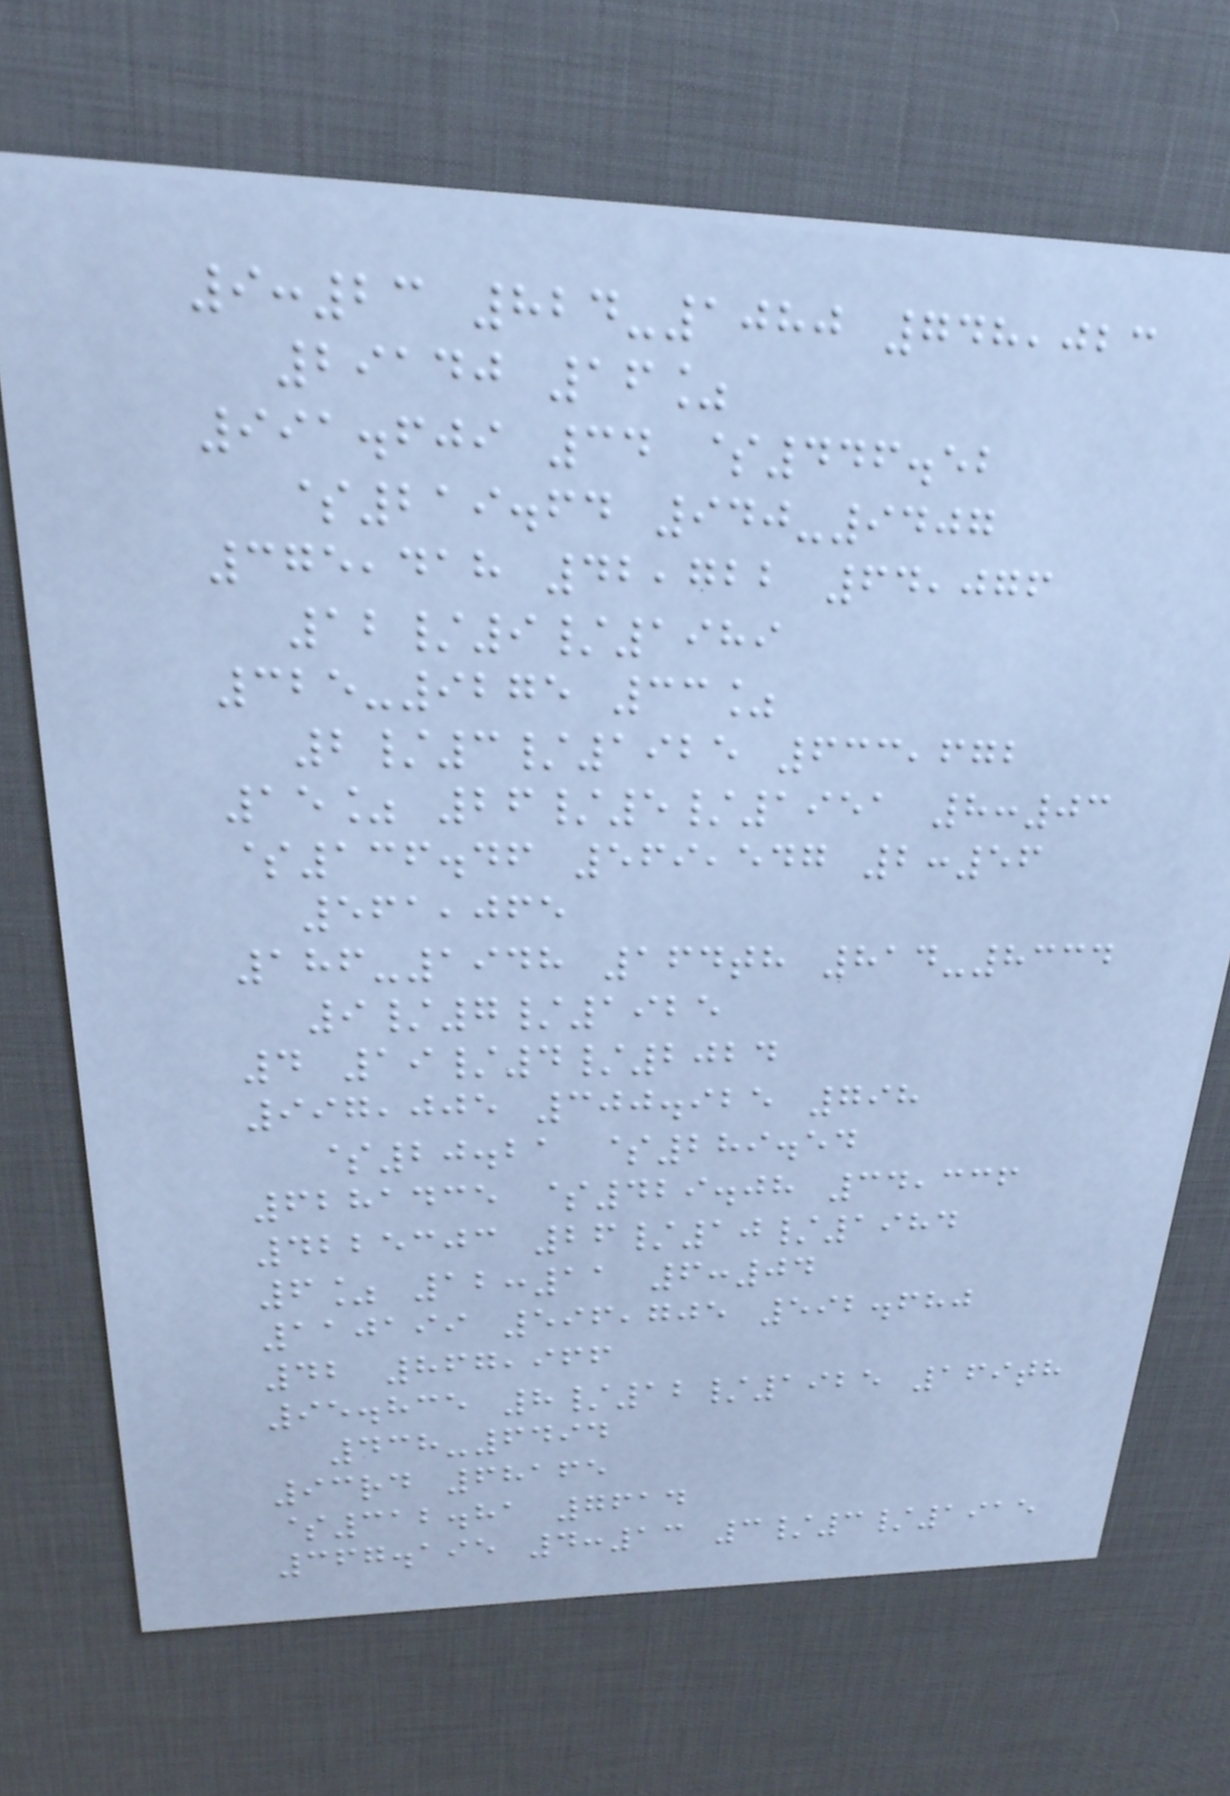9:23 824-1080 748,023
29140 16%
991.609 34 $446.52
$219.64 940-9407
375,418 42,722 64,076
12/9/1989
325-9275 33%
2/3/1925 633,672
15% 26/5/1951 8:03
$136.46 569,547 2:56
561,065
186-1948 164th 814-8334
9/7/1925
4 19/4/2024
997,005 300.925 798
$20.21 $289.54
6281435 $429.08 34,336
4225303 26/10/1984
6% 12:11 6:04
110199 596,705 592.680
42 867,966
95.835 8/12/1925 169th
438-6494
93rd 68165
$312.81 7614
367.195 4:13 3/3/1915
